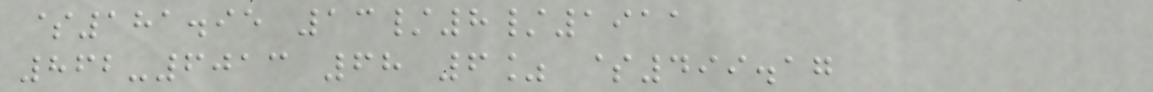$181.95 13/8/1911
862-6013 68 6% $499.17
